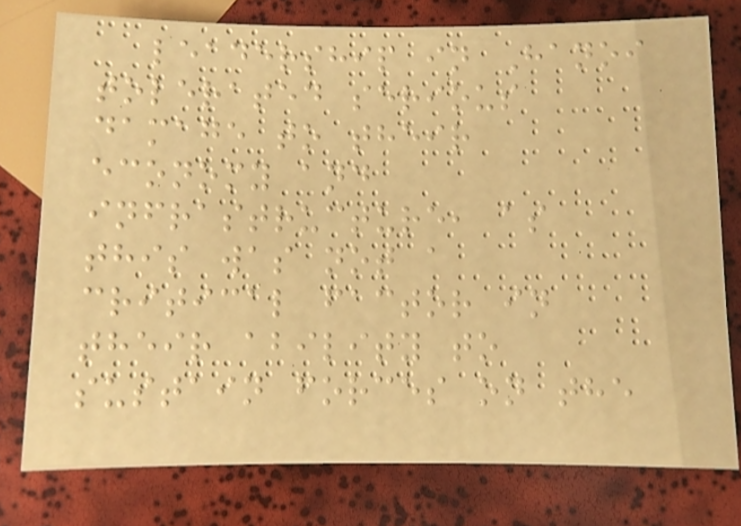leadership in Hanoi
tolerated serious
damage to their
economy and
infrastructure, as
this was not a
critical factor in
their ability to
sustain forces on the
